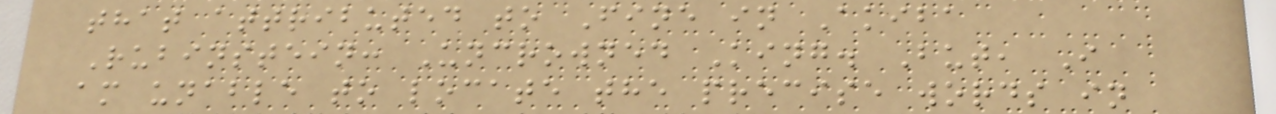that attributed to Fine in Akiba
Rubinstein: Uncrowned King. But, I
am unable to locate the precise words in
